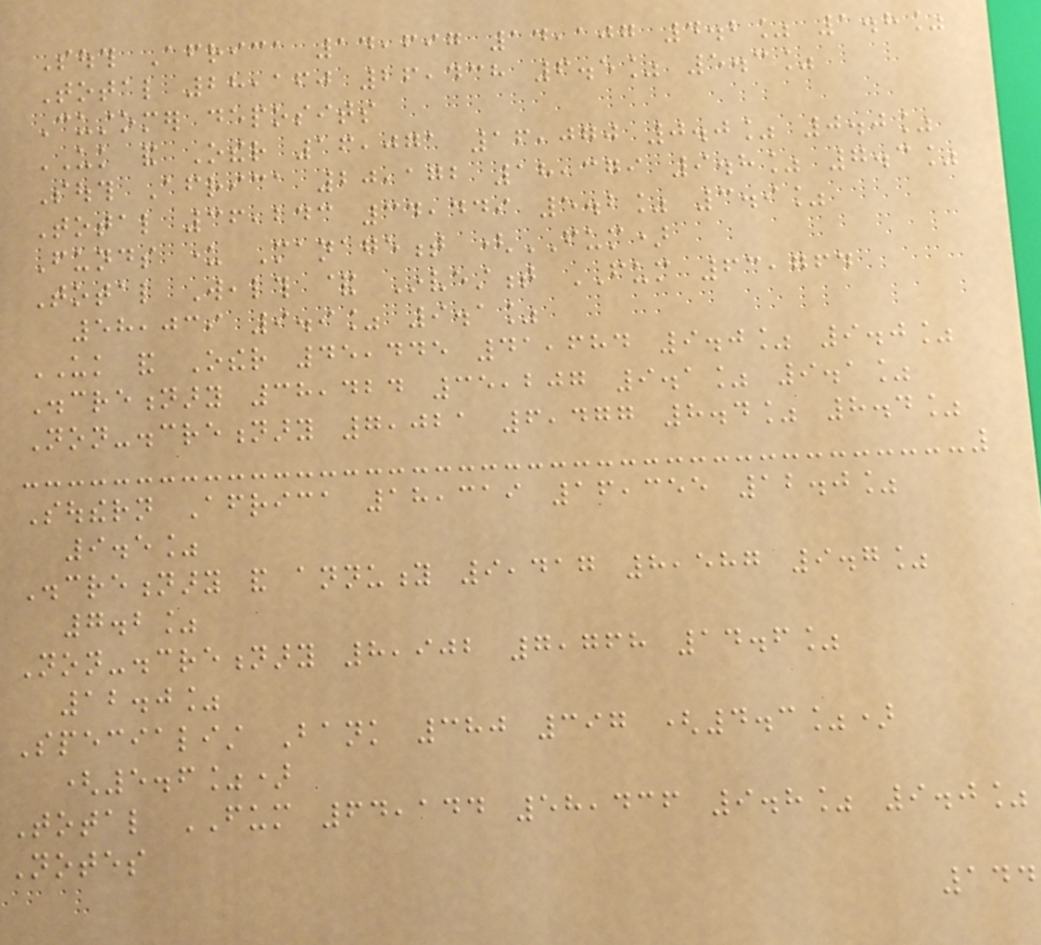South Africa 14,697 14,107 4.2% 1.8%
Total 28,160 26,438 6.5% 5.3%
Customer deposits
UK and Other 16,071 16,070 0.0% 0.0%
South Africa 20,172 18,379 9.8% 7.3%
Total 36,243 34,449 5.2% 3.9%
Funds under Management (FUM)
Total Wealth & Investment FUM 63,764
58,039 9.9% 9.1%
UK and Other 45,445 41,684 9.0% 9.0%
Discretionary 38,424 35,207 9.1% 9.1%
Non-discretionary 7,021 6,477 8.4% 8.4%
Southern Africa 18,319 16,355 12.0%
9.5%
Discretionary and annuity 9,417 8,587 9.7%
7.2%
Non-discretionary 8,902 7,768 14.6%
12.0%
Specialist Bank 380 397 (4.3%)
(5.6%)
Total FUM 64,144 58,436 9.8% 9.0%
Notes
144
